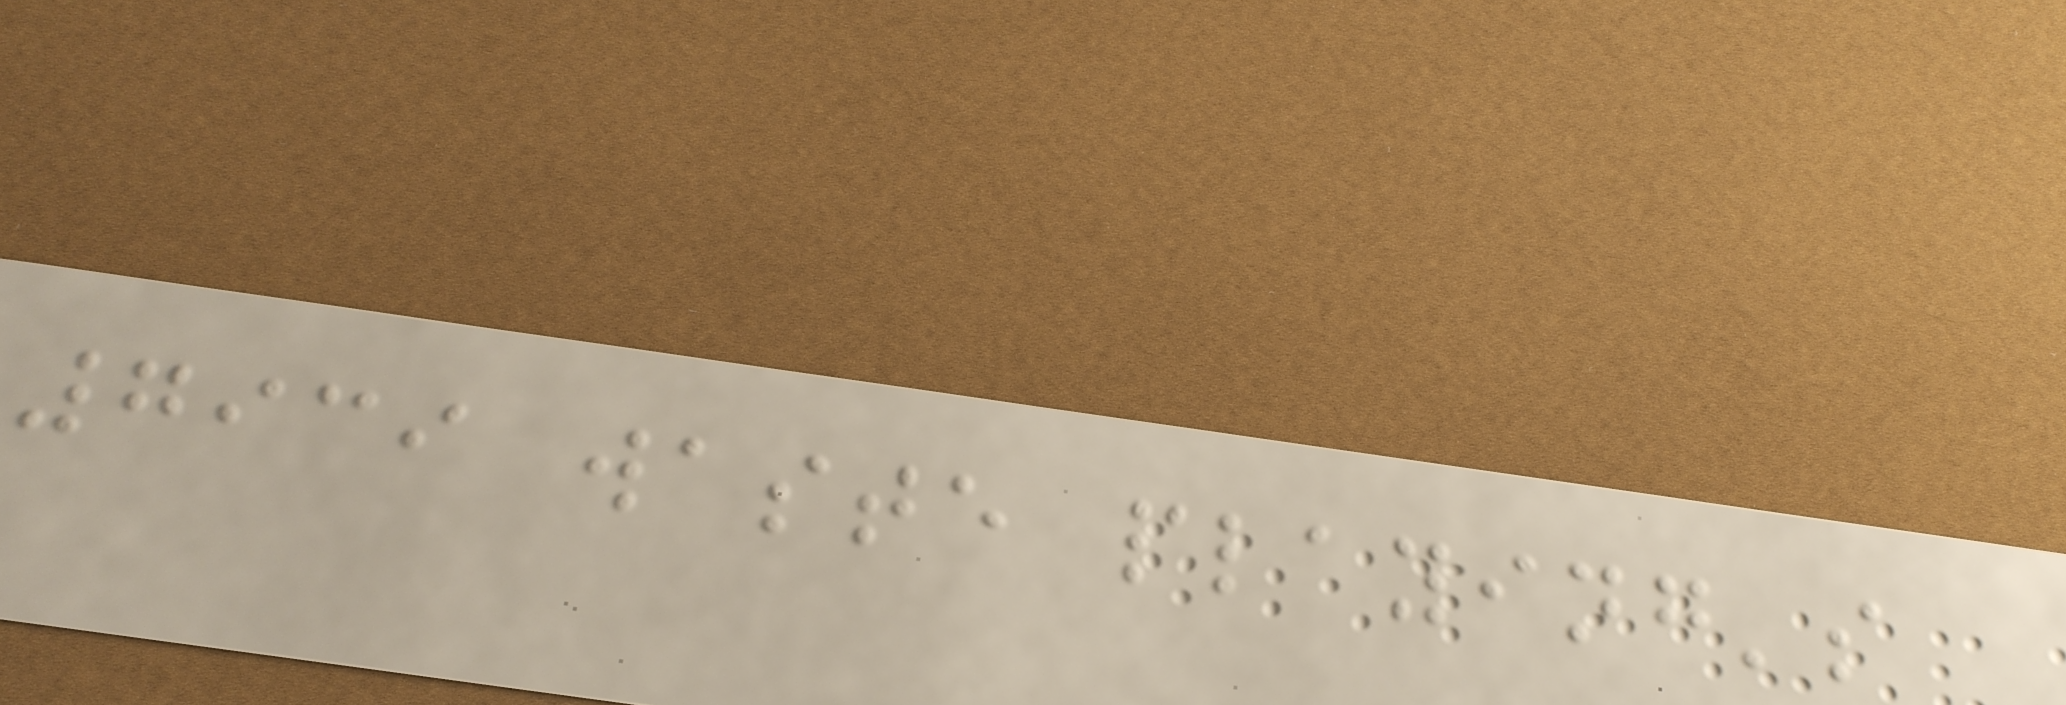7939 waste playing's
